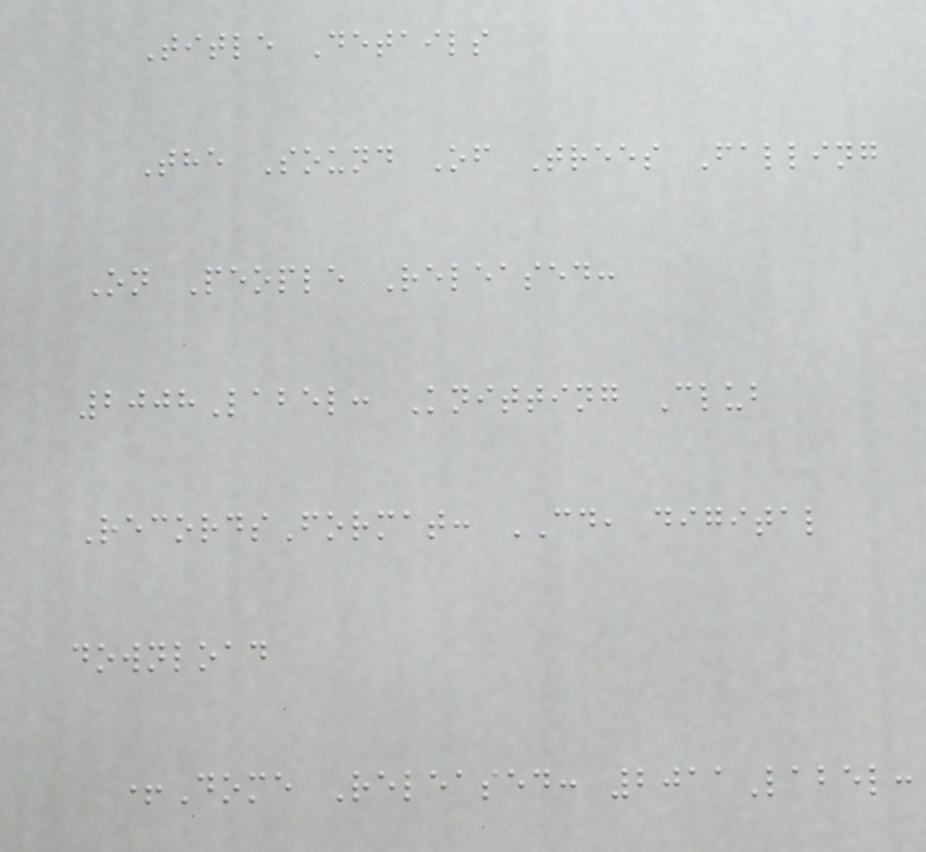Title Details
The Sound Of Trees Falling
On People Released:
2008Label: Knitting Club
RecordsFormat: CD, digital
download
+Dome Released: 2011Label:
